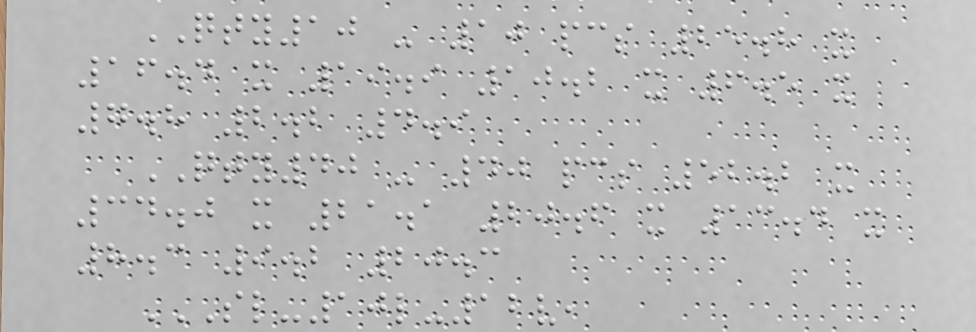QTY10 - 10 pcs 25.8 x
16.4 x 19.9 10.2 x 6.5 x
7.8 2.2 4.9
QTY40 - 40 pcs 52.2 x
34.0 x 21.1 20.6 x 13.4 x
8.3 9.2 20.3
SL-10L-12V,
